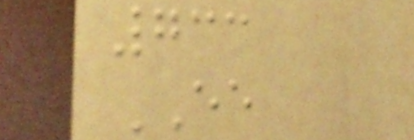733
EE
